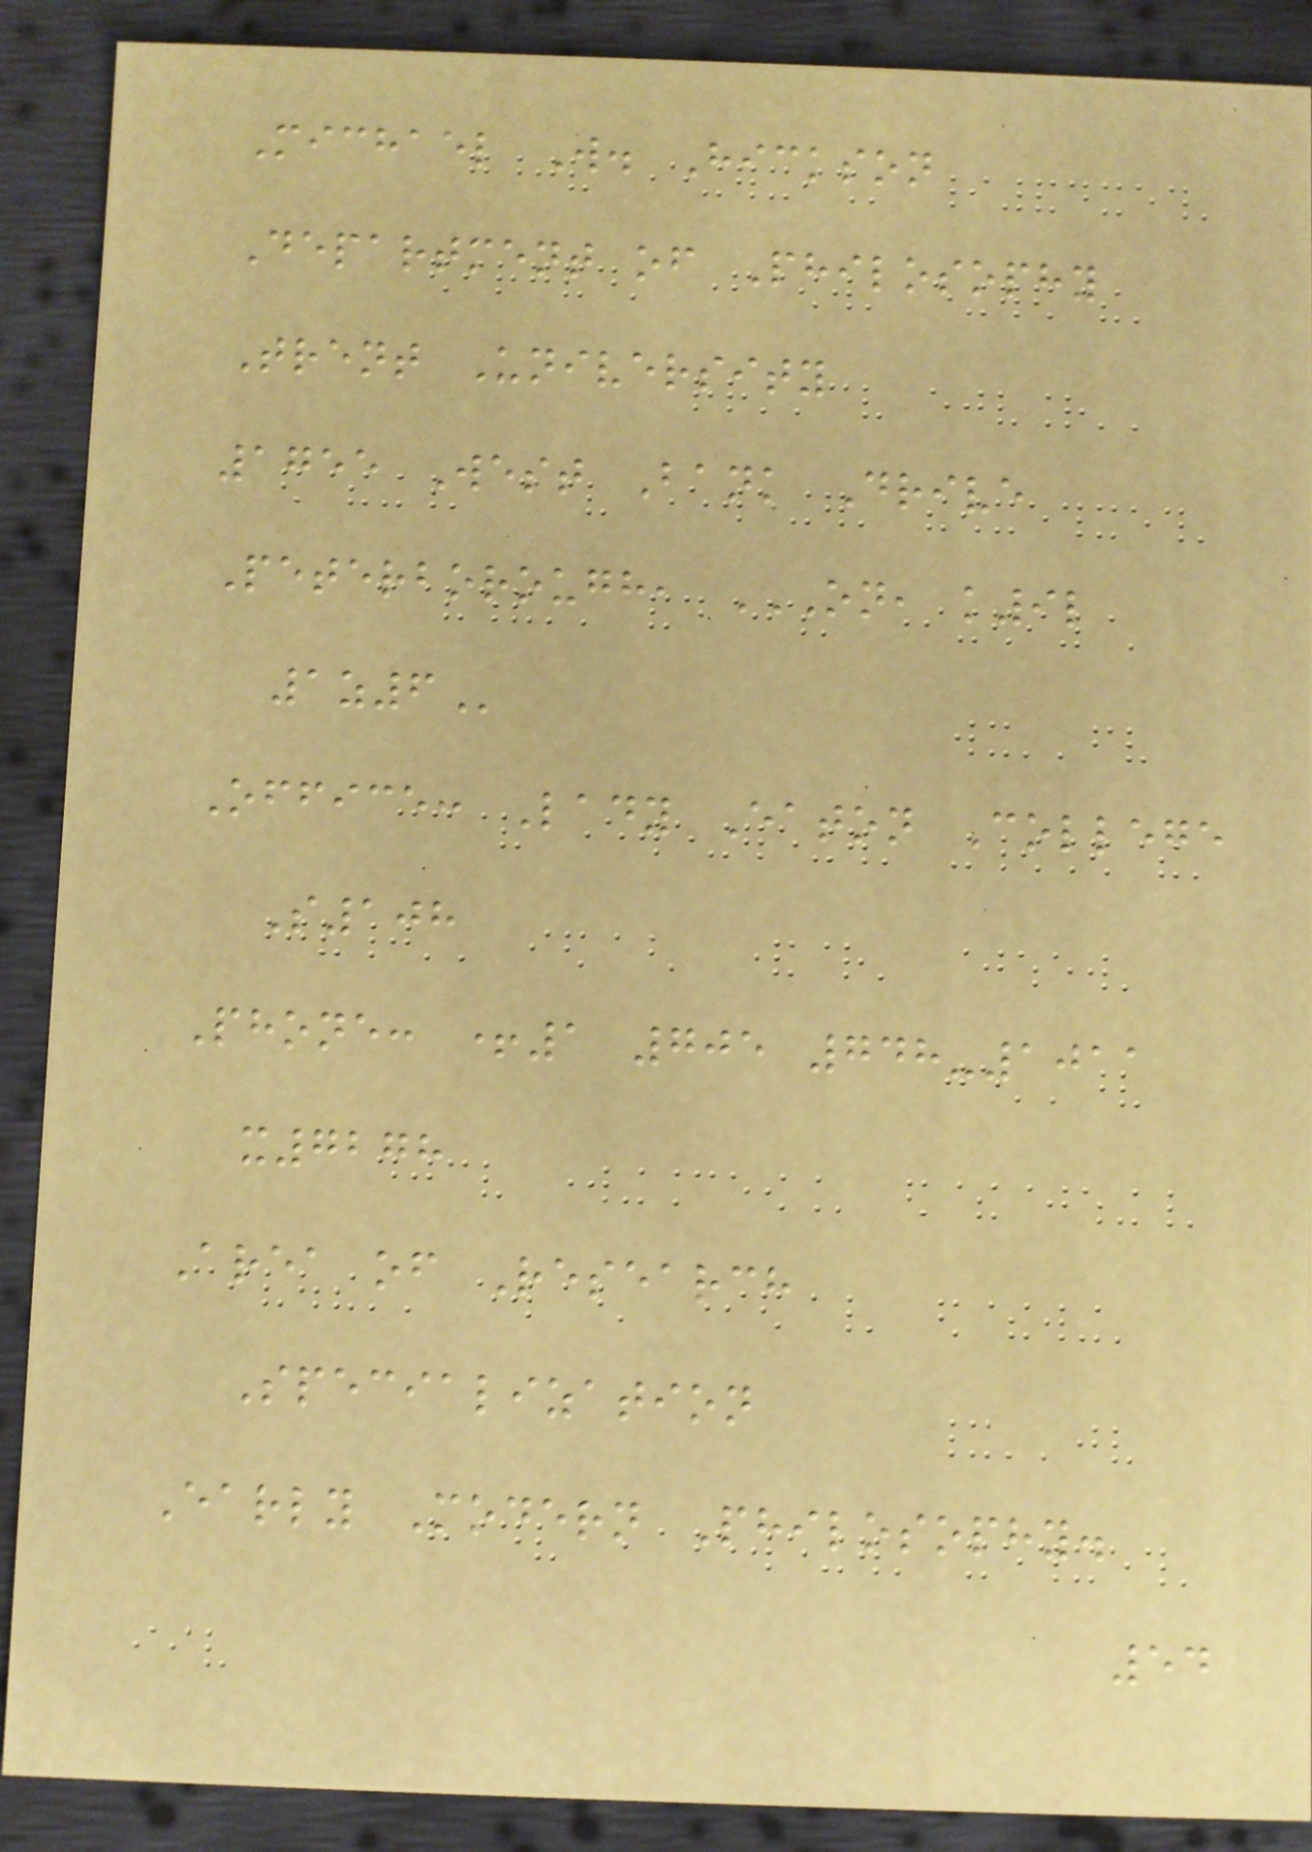Michael W. Hickson
Department of Philosophy
Trent University
1755 West Bank Drive
Peterborough, ON, K9L
1Z6
Office: Lady Eaton College
S108
Phone: +1 705 748-1011
x7278
Area of Research
Specialization
Early Modern Philosophy.
54
